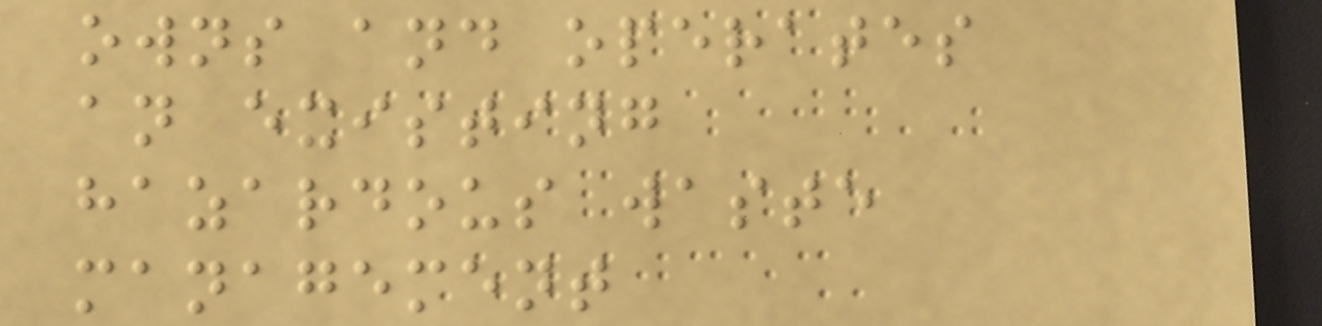owns and operates
an existing
hazardous waste
management
